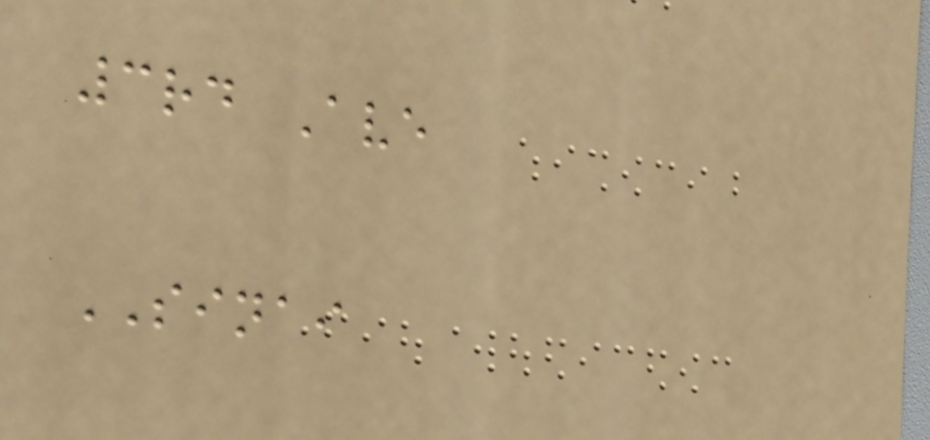3rd Ave
SINAI
